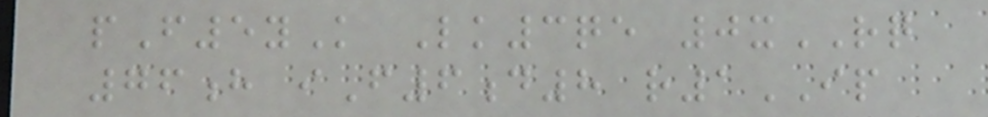pF5yK Lk3qe 0xRQ
76h iF6d8 r1IP
